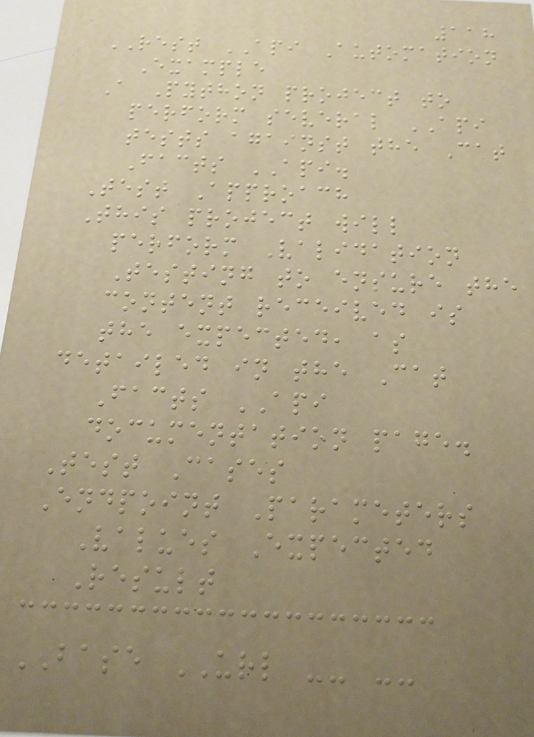118
REST API Automation
Example
A Python project to
perform several API
tests against the Cat
Facts API.
Test Approach
This project will
perform Validation
Testing to ensure the
content received is
the expected, as
detailed in the Cat
Facts API
documentation page.
Test Cases
Endpoint Parameters
Values Expected
Result
BASE URL -- --
